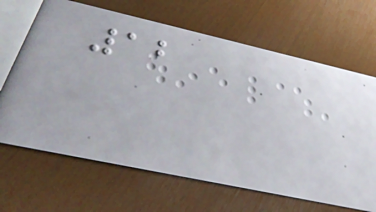12
